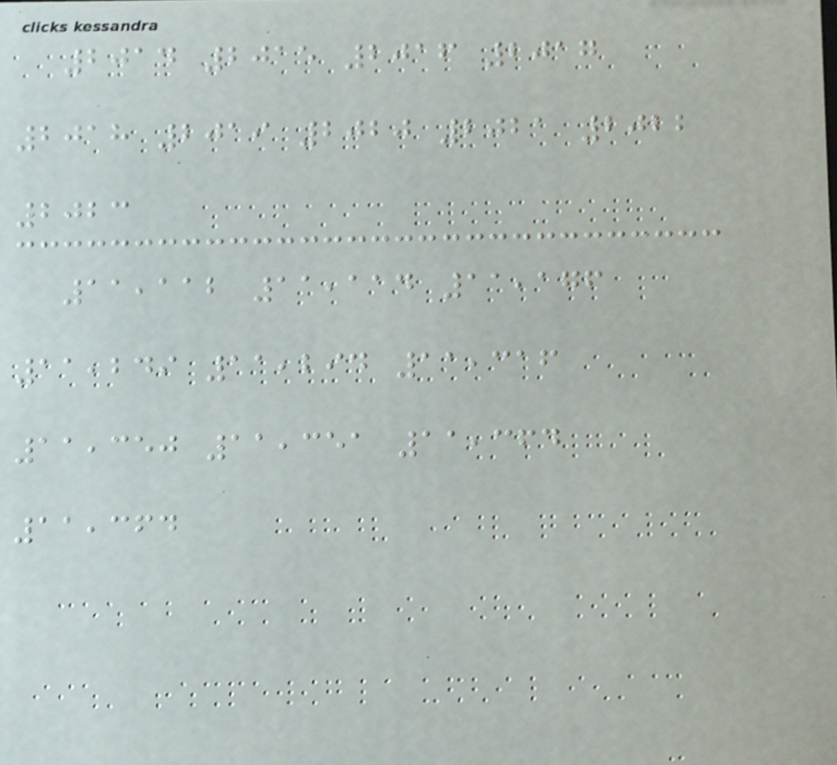2014 2015 2016 2017
2018 2019 2020 2021 2022
2023
11,112 11,114 11,176
11,249 11,294 11,316
11,350 11,351 11,364
11,364
